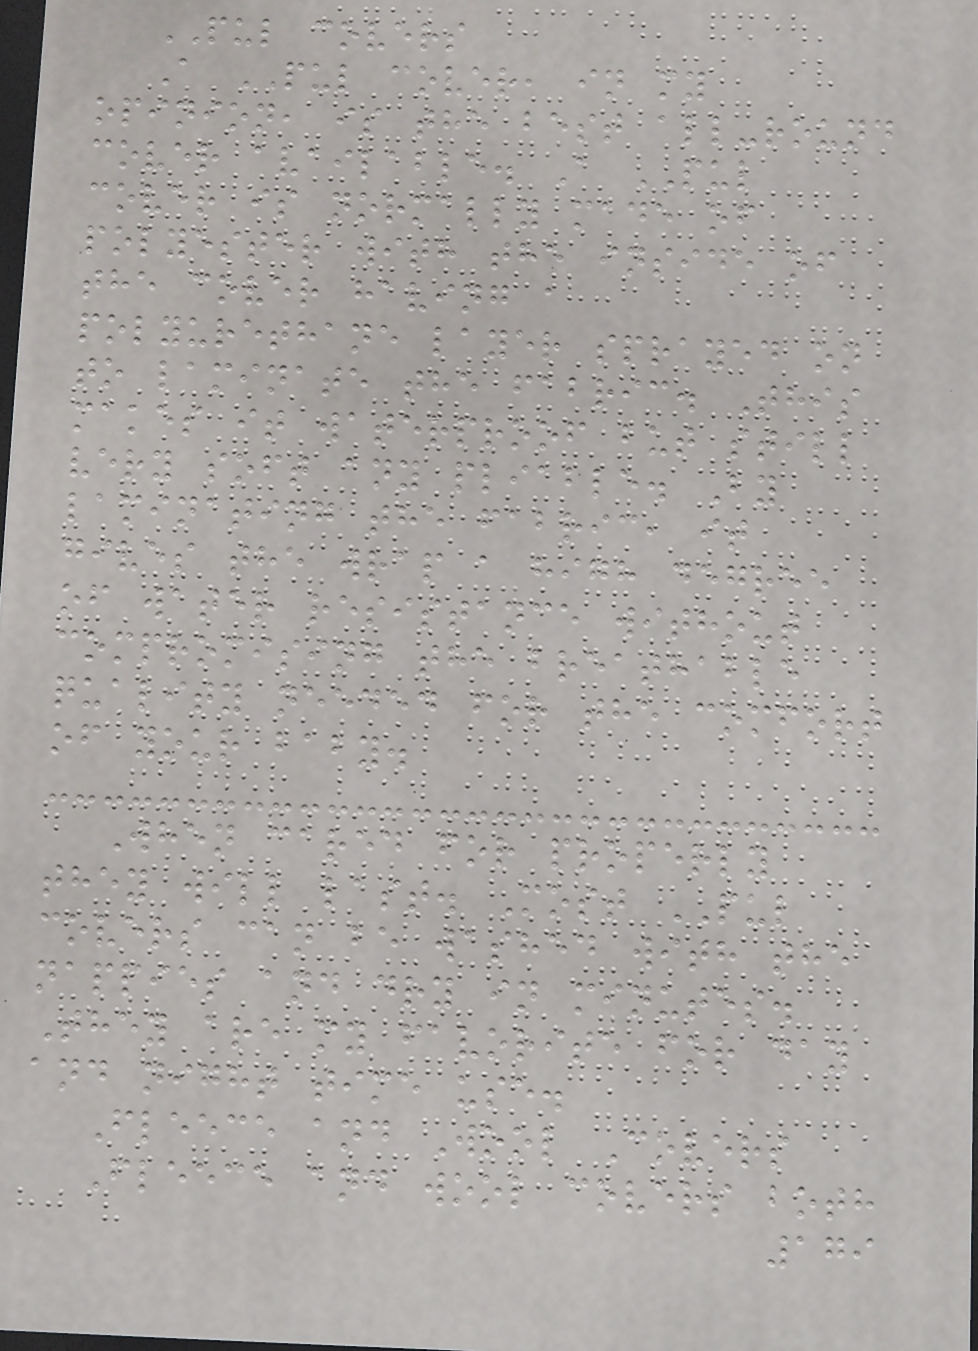PUL covers
A PUL cover, in my
opinion, is the best all-round
cover available. A PUL
cover is normally made of
polyester with the inside of
the cover having a
polyurethane layer sprayed on
to laminate the fabric. This
makes it waterproof but still
very soft any pliable. By
laminating the fabric, it
gives the wrap a high degree
of water resistance without
compromising the breathable
quality needed for the comfort
of your baby.
When cared for properly
they will last. Most PUL
covers can be washed with the
nappies and dry in minutes.
They are my favorite for day
and night time use.
Fleece and Wool Covers
Fleece and wool covers both
179
